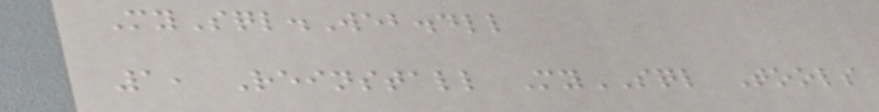MySql.Web.dll
1, Reinstall MySQL Tools
